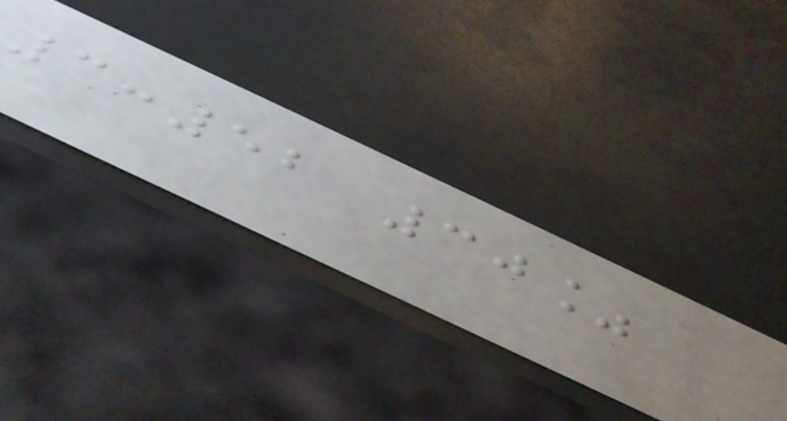3:52 30%
